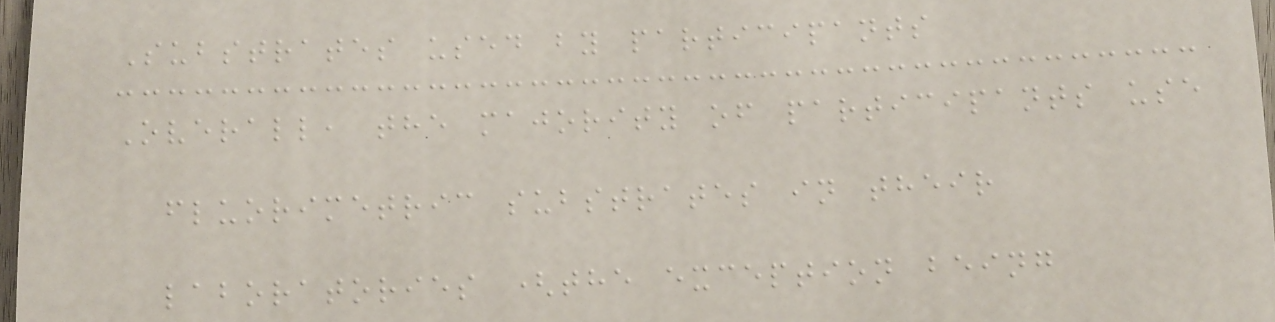Substrates used by participants
Overall, the majority of participants use
fluorimetric substrates in their
laboratories (the exception being
